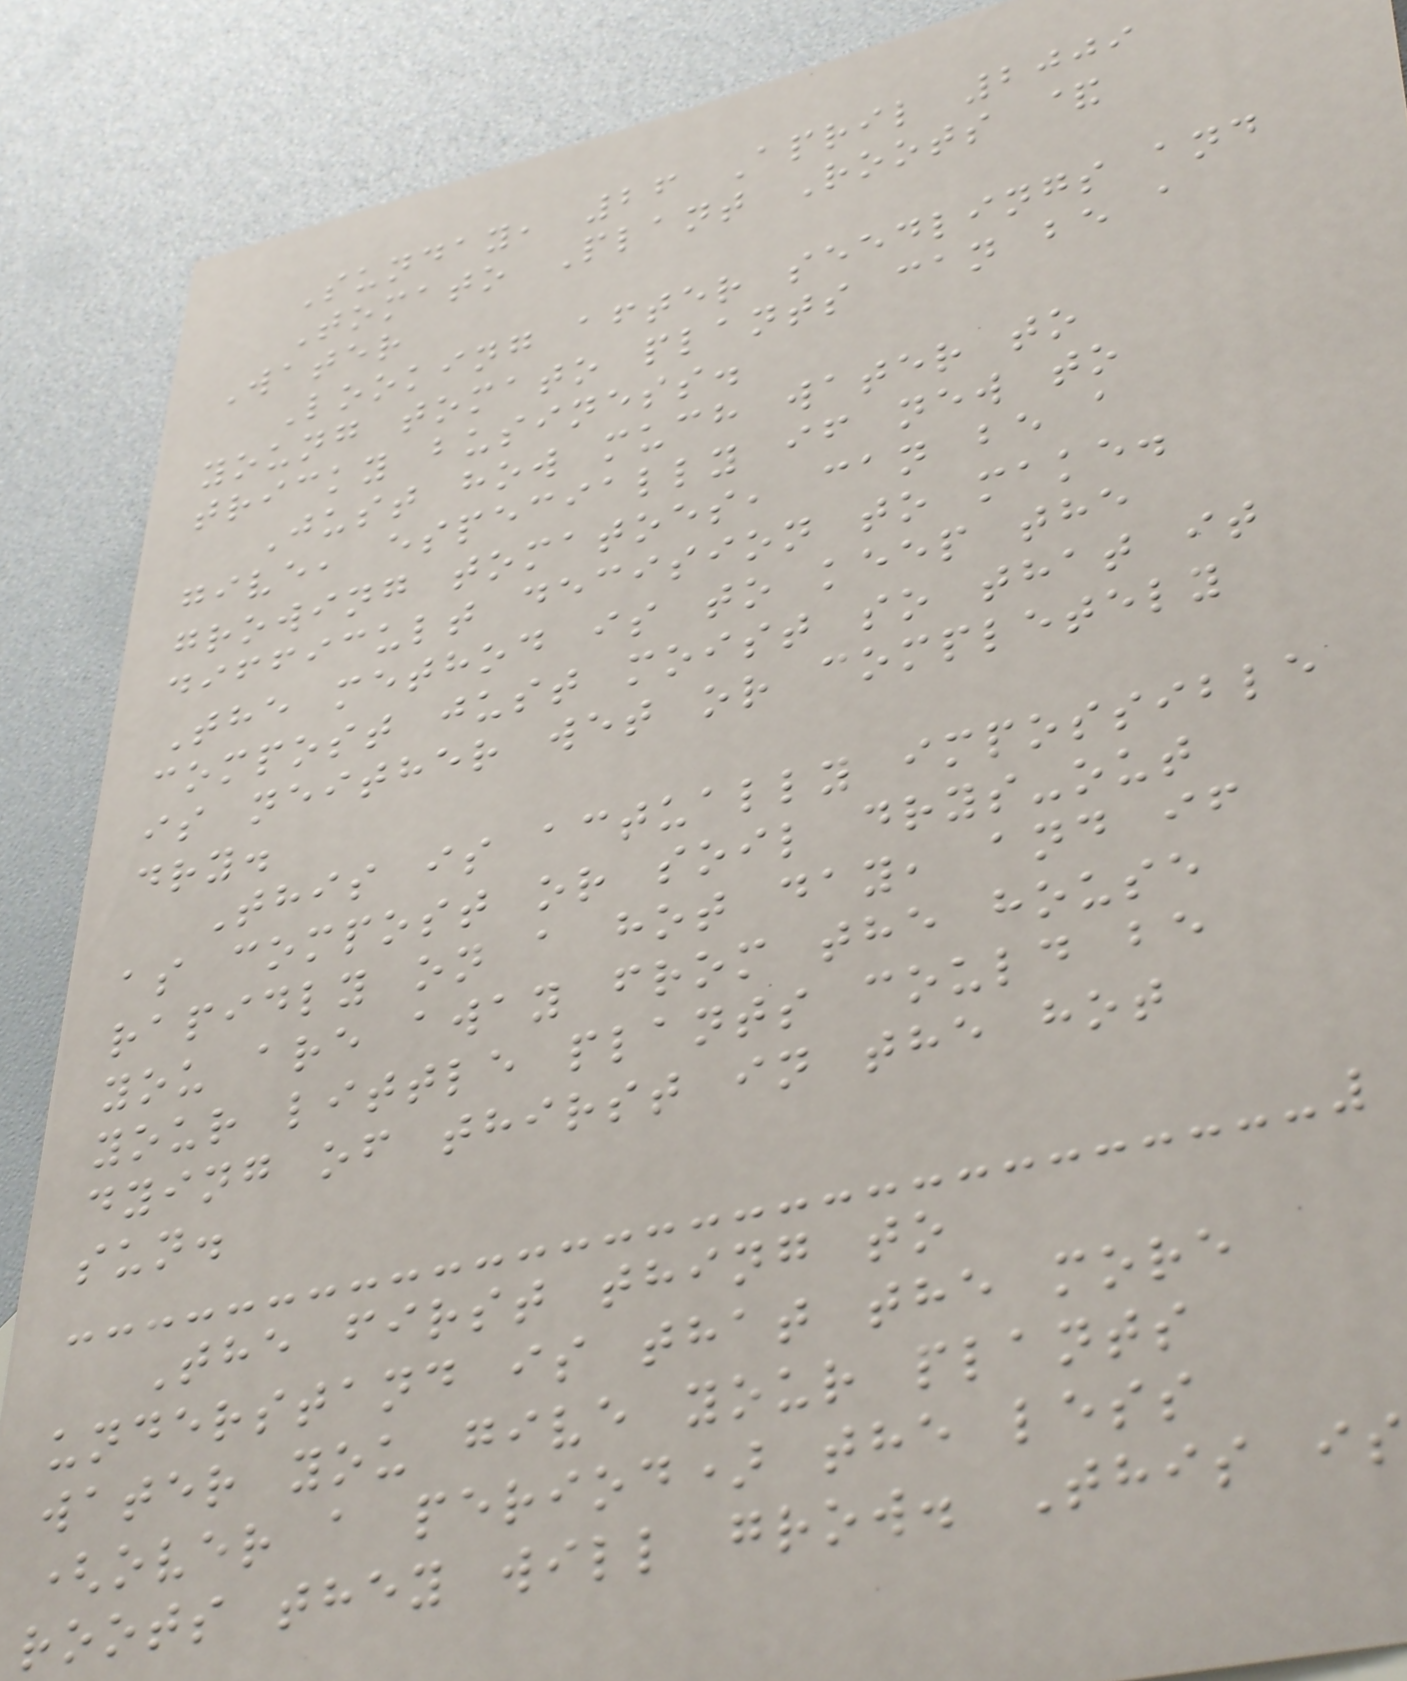Sunday, 26 April 2009
Tomato Plant Roots &
Water
Looking after seedlings and
young tomato plants can be a
tricky business.
Just how much water to
give, especially if new to
growing tomatoes, can be a
difficult decision to make.
The method is to keep the
compost just moist so that it
is neither wet or completely
dry.
This is actually impossible
as compost or soil drys-out
rapidly on a hot day, and if
you are away from the house
your little plants could be
dying of thirst in the hot
sun.
The first thing to
understand is that the more
water you give your plants
(over a period) the less
roots they will grow. This is
